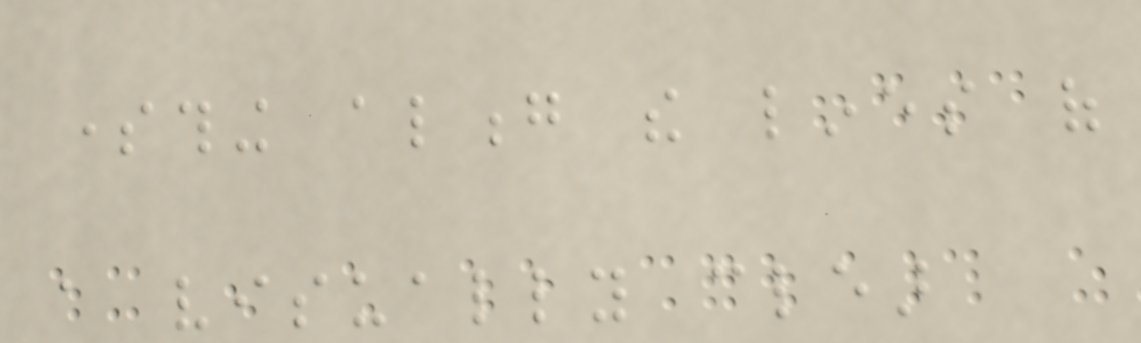something along the lines of
a visually clear
